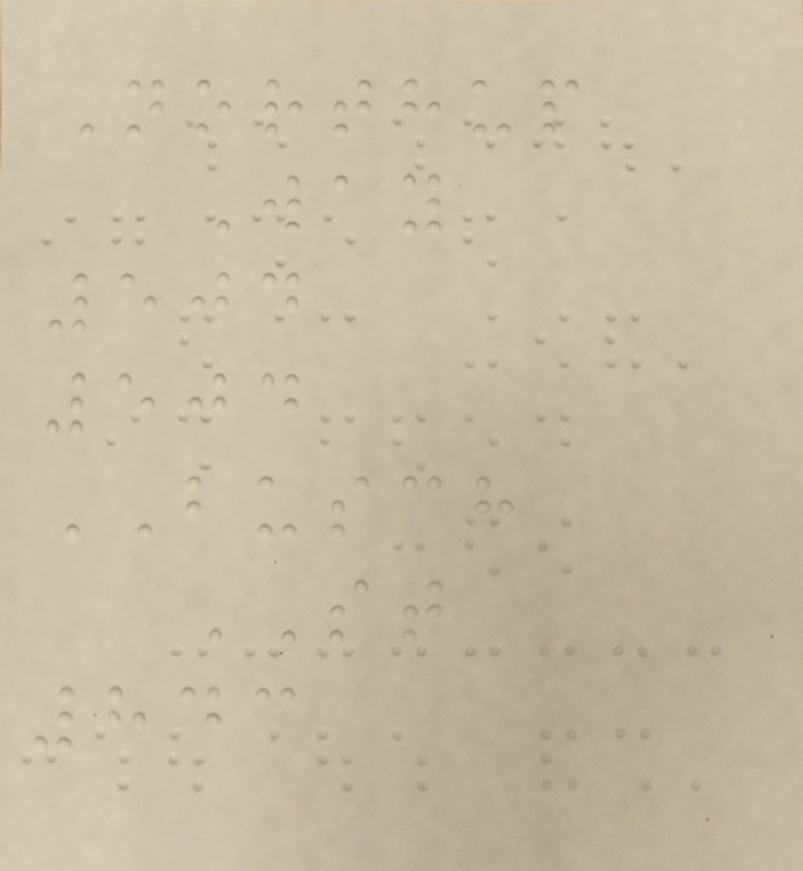Northup
Way
504
504
BUSCH
ST
843
